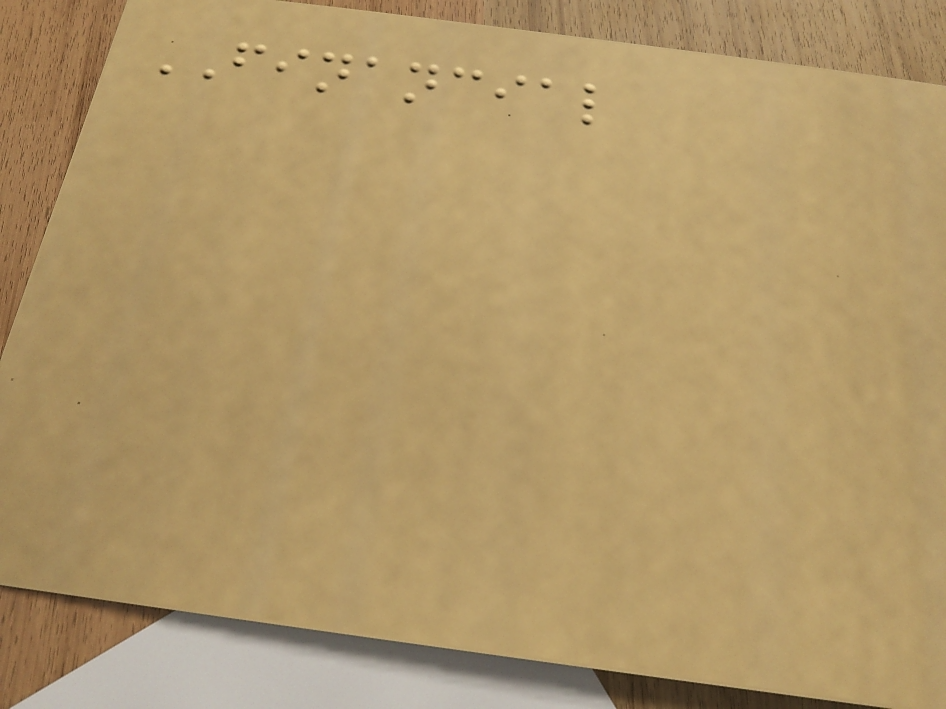FINANCIAL
